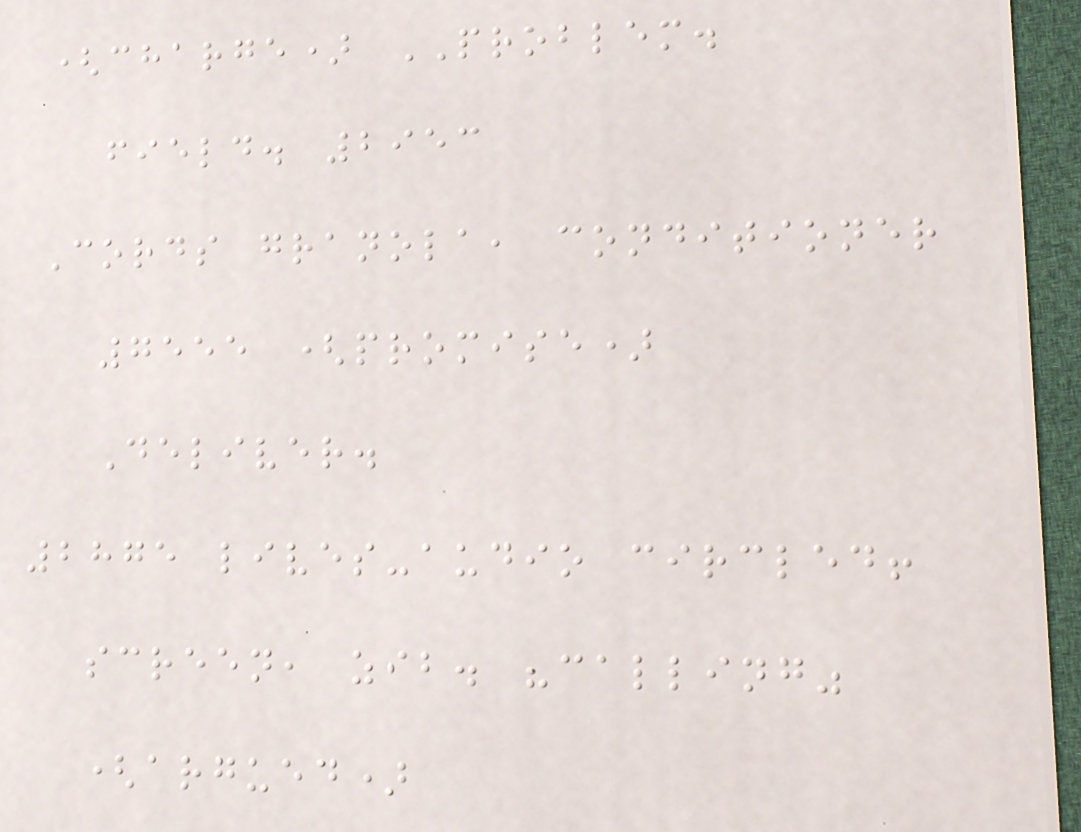(charge) PROBLEM.
field. 2953
Cords granola, conditioner
7555 (promise)
Deliver.
2875 lives-audio circled!
screen, zib. "calling"
(argued)
